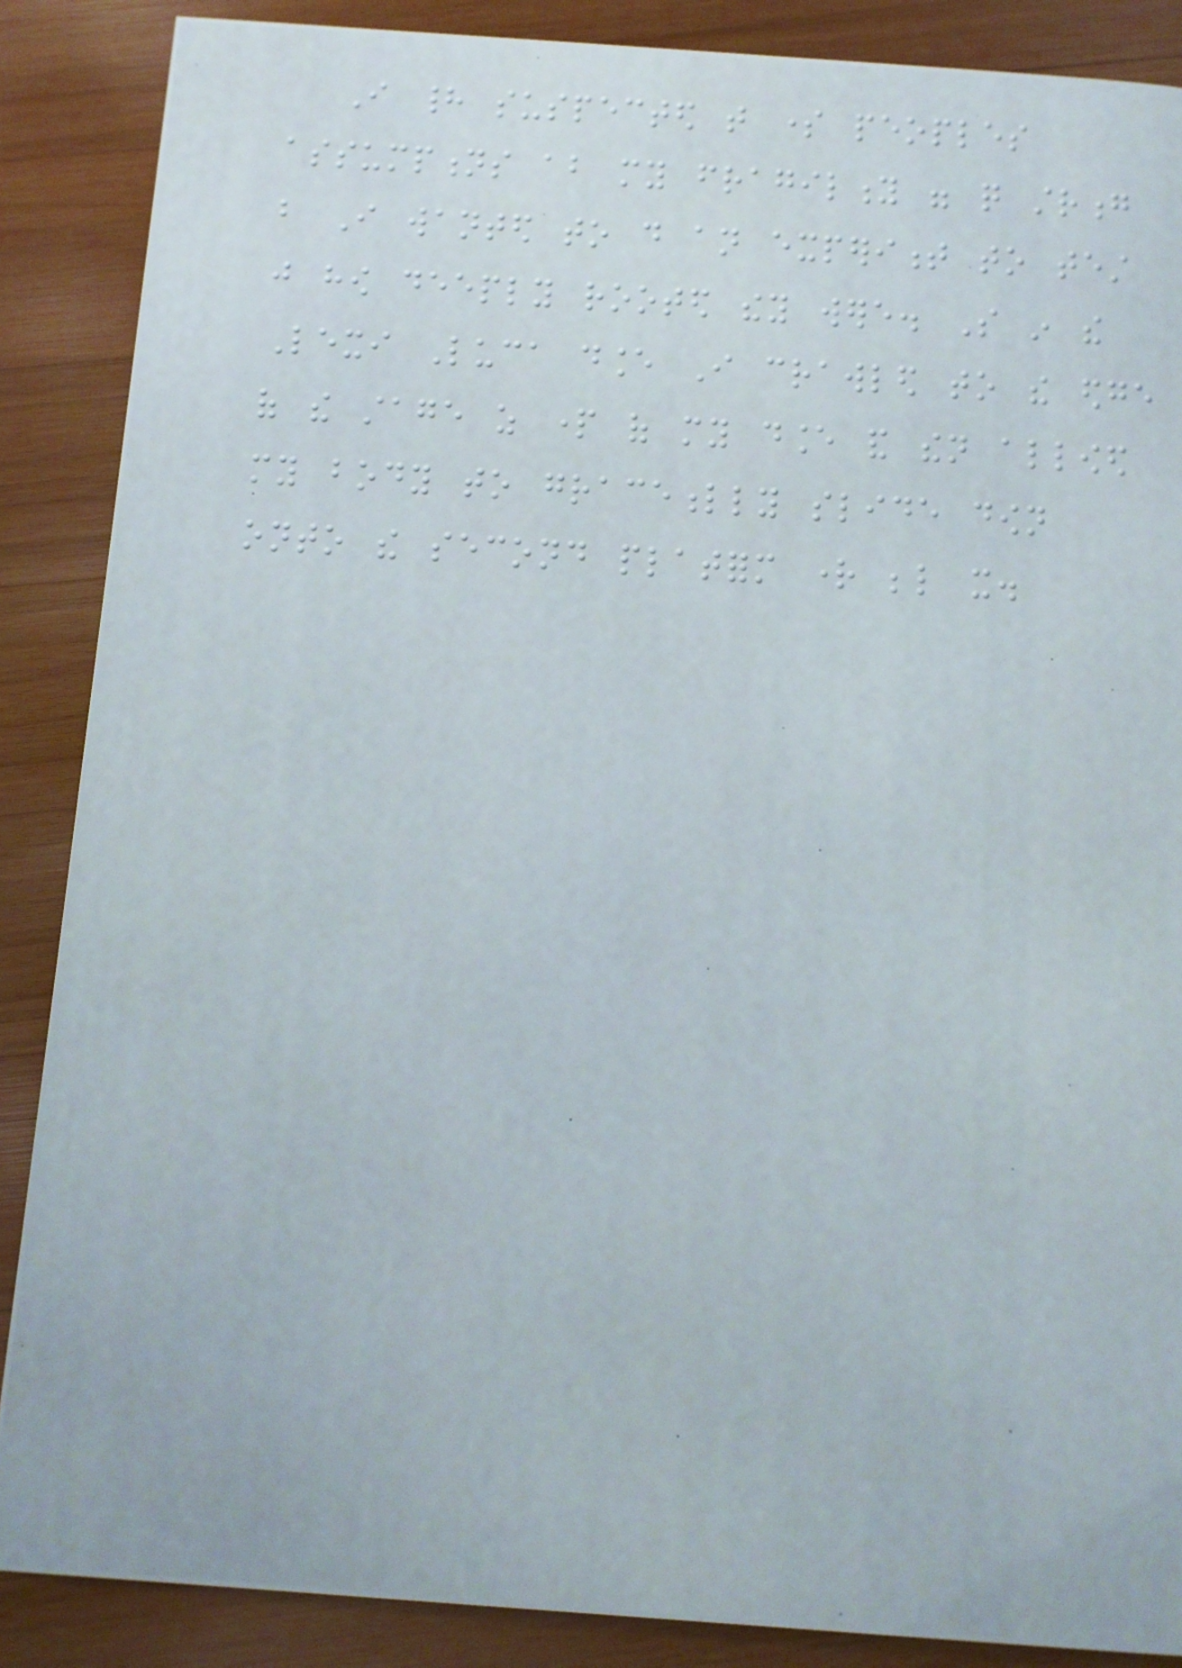I had suspected that some peoples
assumptions about my fragility were quite strong
but I wanted to do an experiment to test
just how deeply rooted they were. So in the
Lexi Luca dance I crawled to the edge
of the stage as part of my dance and then allowed
my body to gracefully slide down
onto the second platform right below it.
